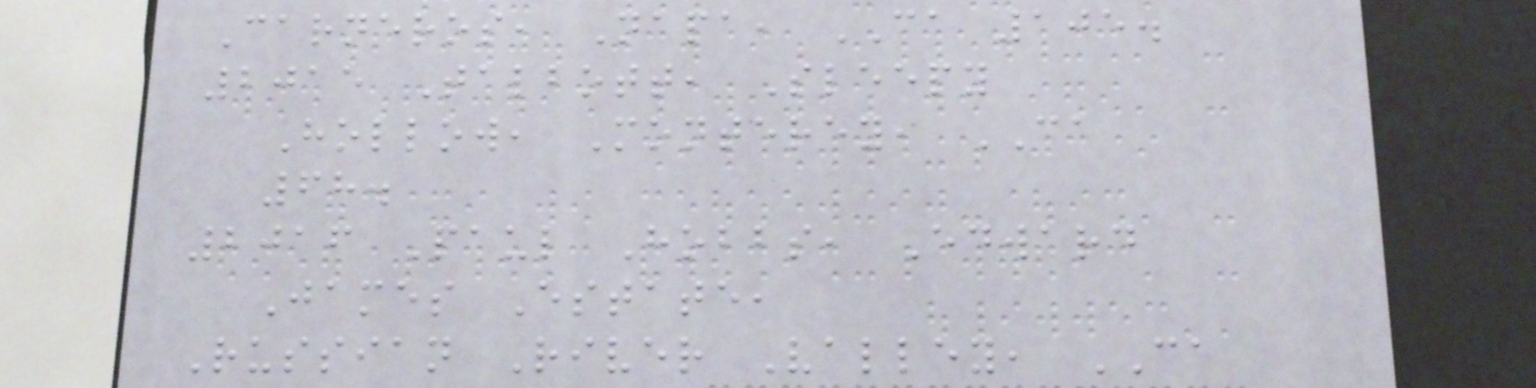Carneros, Napa, CA 105.
2015 Talbott, Sleepy
Hollow, Monterey, CA
68.
2016 Paul Hobbs, Edward
James Estate,
Russian River Valley, CA
